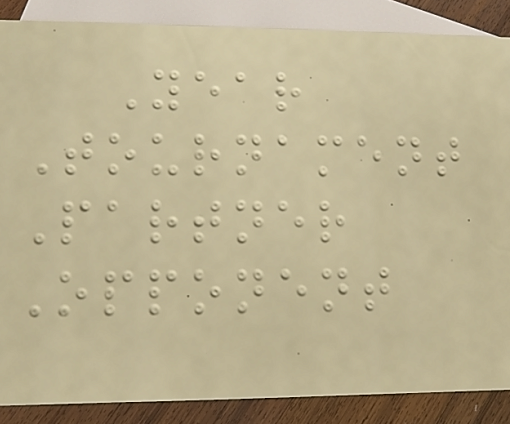Year
Tournament
Partner
Opponent
